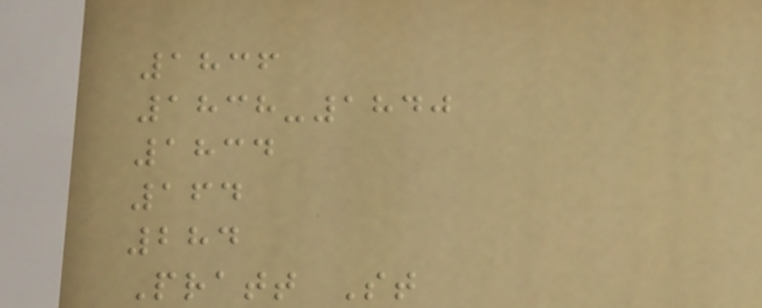1836
1838-1840
1834
164
284
Pratt St
